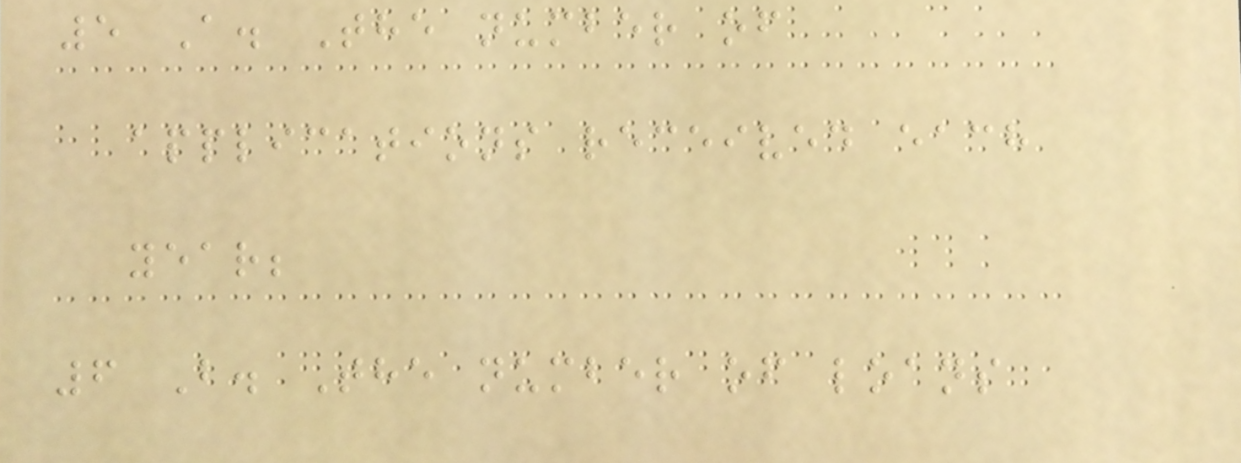5 A. The number of
applications received each
year;
6 B. The number of loans
